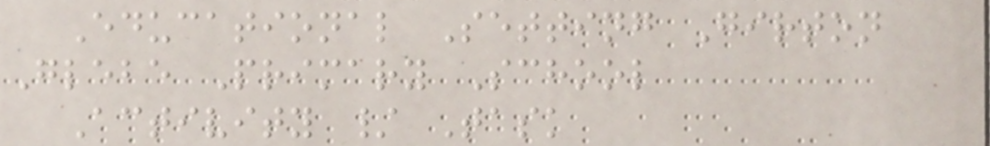Educational Setting Girton
Glebe Primary School
Activity / Task
